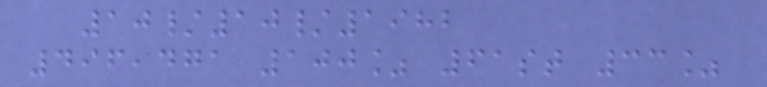10/10/1982
496,471 100% 61st 33%
